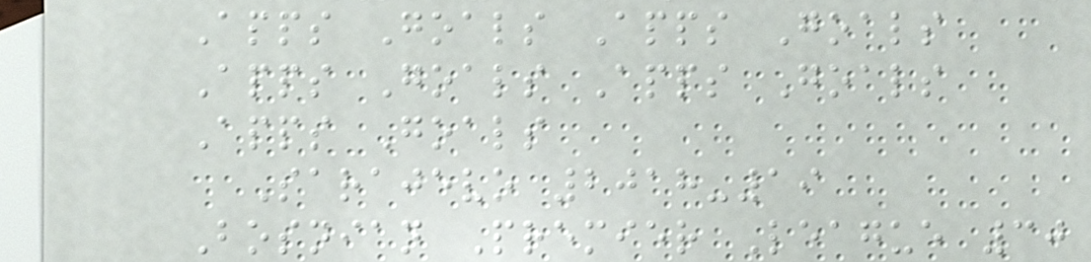Apps Goals Apps Goals
Apps Goals Apps Goals
Apps Goals
Sarajevo 2018-19
Bosnian Premier League 30
